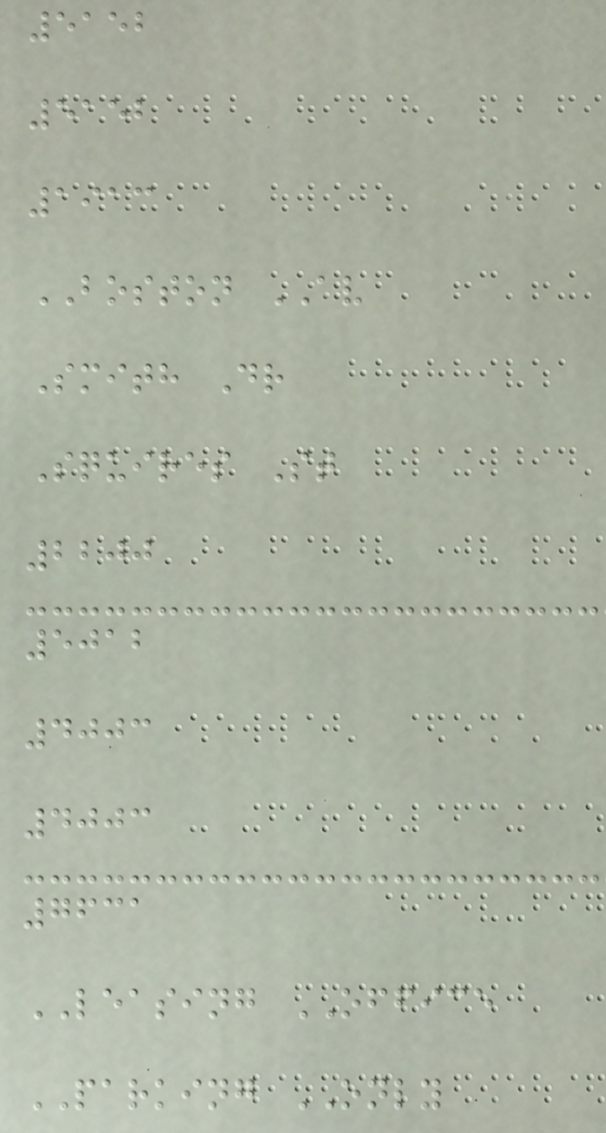5152
5152
1913
BOSTON AV
Smith Dr
Squires St
2200
5012
4003
4003
7631
LEASING OFFICE
PARKING ONLY
